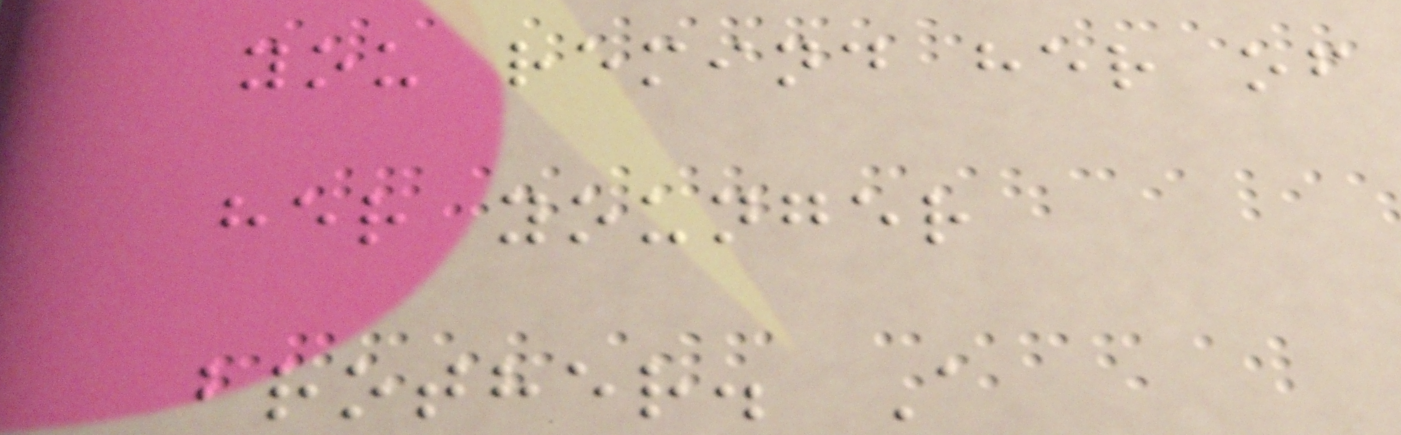you remind her of
her younger
brother. A
